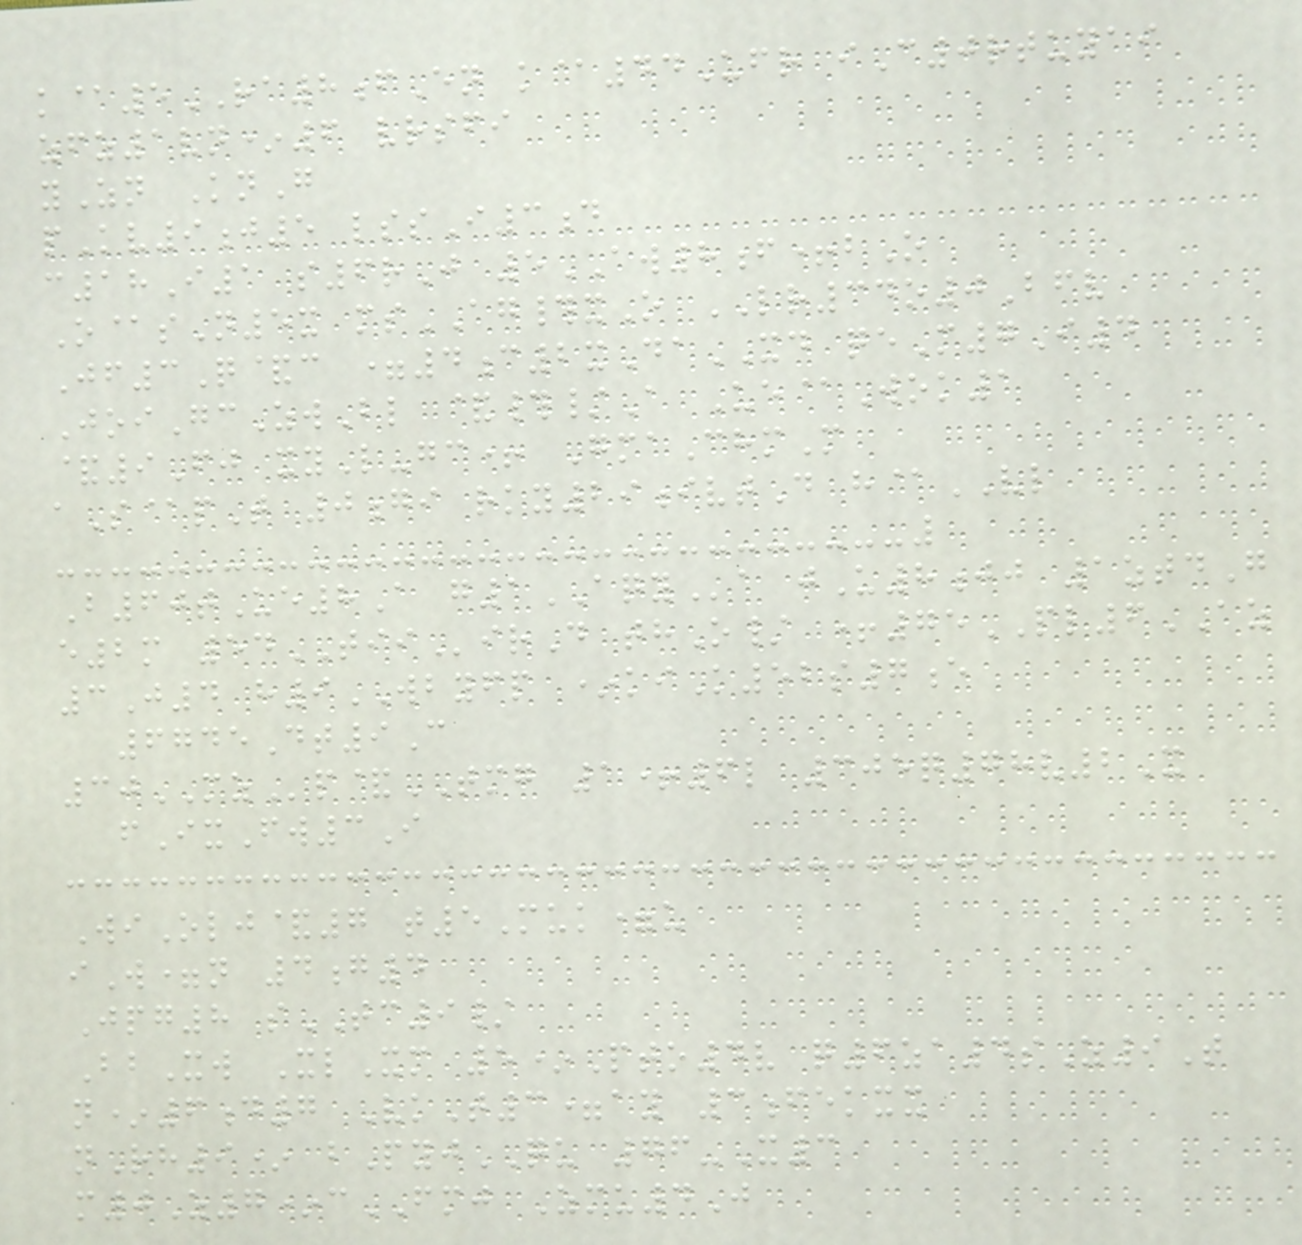k@5RA8fEn k@44Ufr iC0rtuyai
zfz1vn*6 vrsfi
yZn KnG
pKv9j5 lssI3d
c18I1 s6rJ 5AW8f+bO
O@sN5x msAG#xO LR34o0Bfv
Jf3Q&c =4c2xDaXD qeM7I4
JoiGcZwBl &#/A Ue@Wok1
&9Fj xyL-gc+ GmaChmM
aS@pT 0gi rky29ivtD h@VL
B60tUe8A g1AQYa jU8jj 1ztdG
e2m 54TIIirD thO/ +75PL6AZ
3J4 h9WBYFP *kiK52s7e
6745Dt9C
30MZp&TMG 1+6l 305q78v2X
fIxFw3I
WiOlj&7 t5Muk=u
iW=n 4g4
Jpg8 sTC9/
BbXw XlXm 5*Pto4v q6za4sZ9T
n*6d7 VkT3=ay 3fekxx
nRh9* bPyjQU 76-X3
m0Z7*cFMJ Zmu4J
